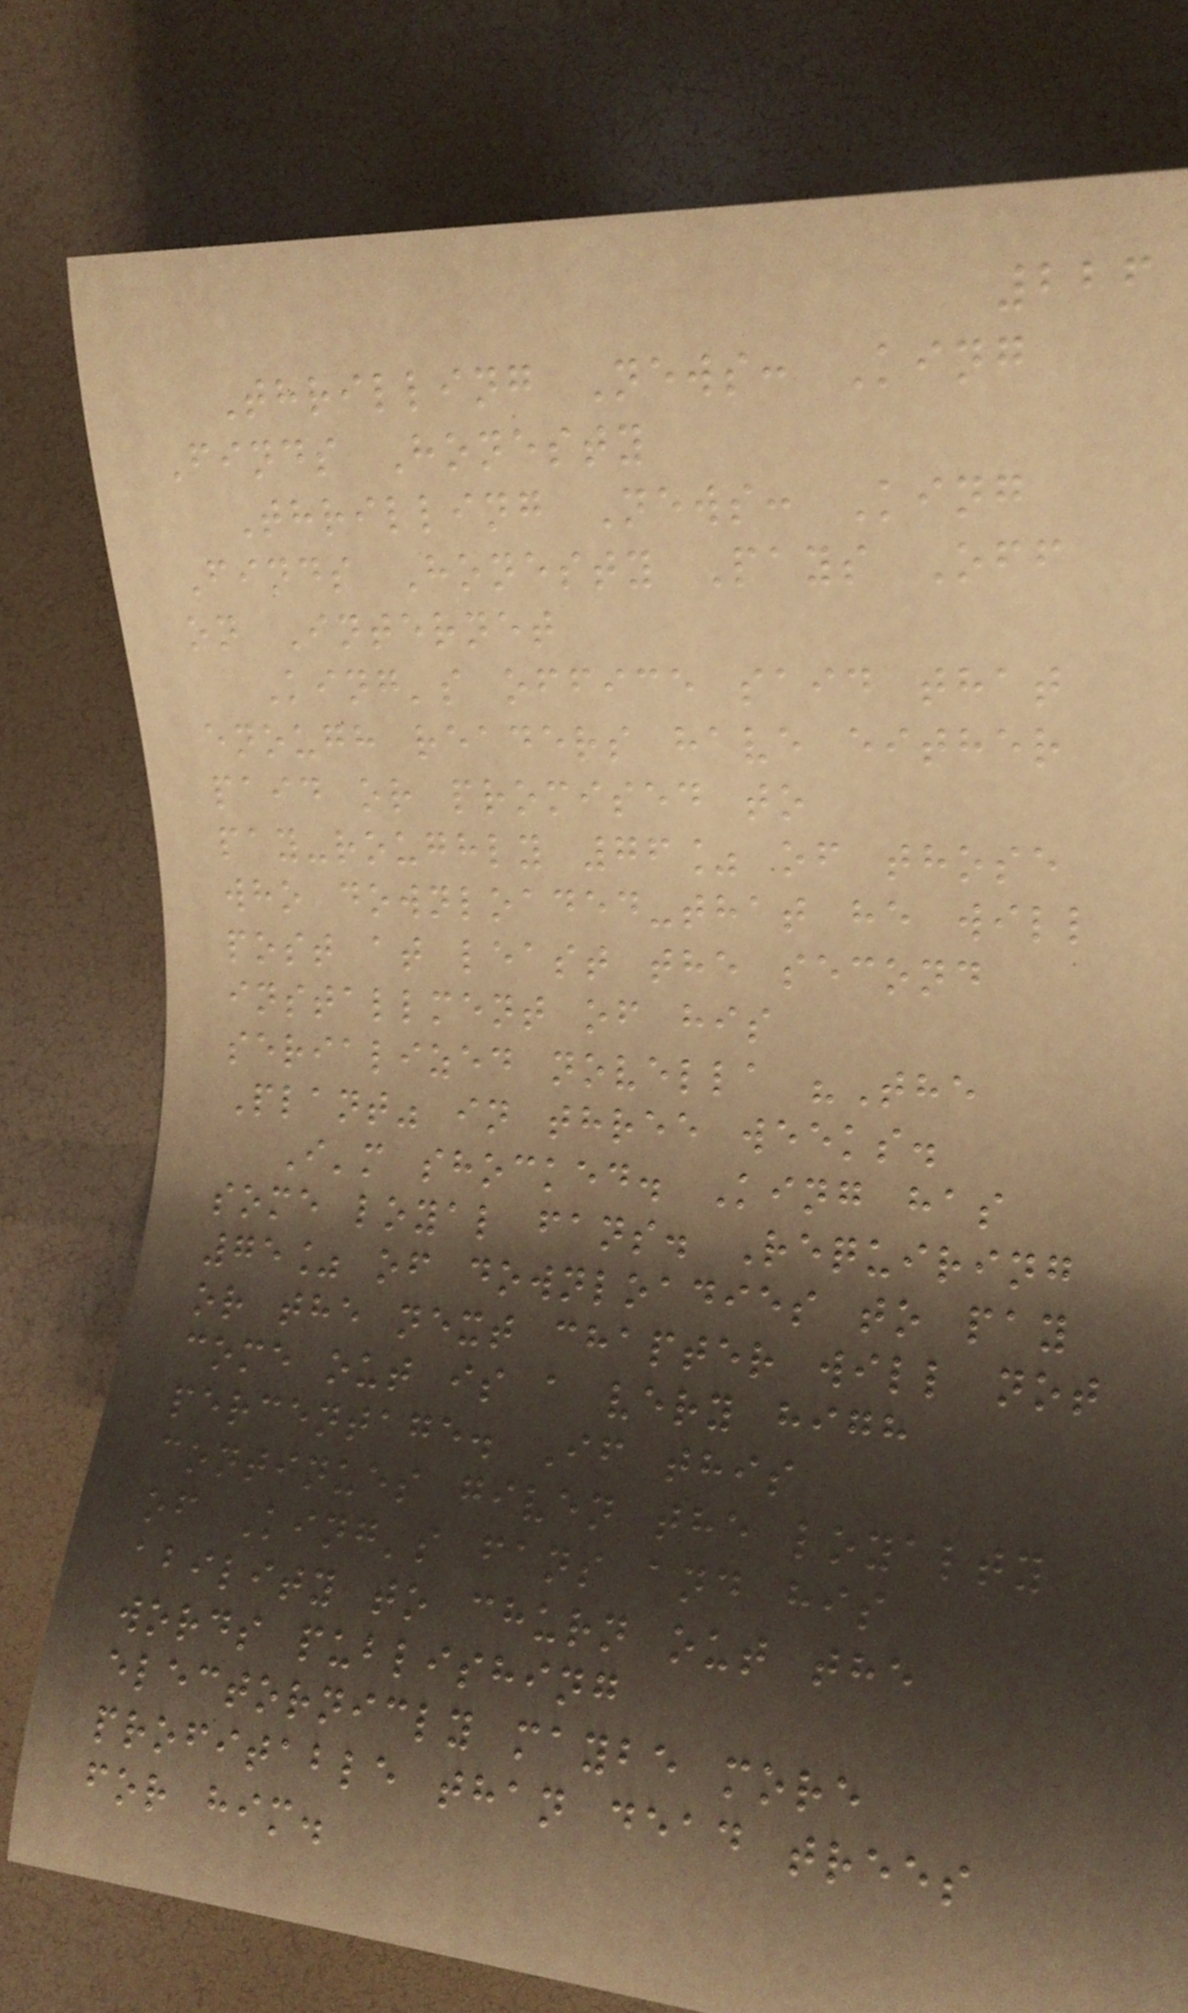226
Thrilling News: King
Finds Honesty
Thrilling News: King
Finds Honesty Pays Off
on Internet
King's office said that
enough readers have either
paid or promised to
pay-roughly 76% of those
who downloaded-that he will
post at least the second
installment of his
serialized novella "The
Plant" in three weeks.
I'm shocked. King has
some loyal fans. Requiring
75% of downloadies to pay
or the next chapter will not
come out is a very high
percentage. If this
continues given the loyalty
of King's fans and his
ability to churn out the
words publishing
electornicly maybe more
profitable than dead trees
for him.
